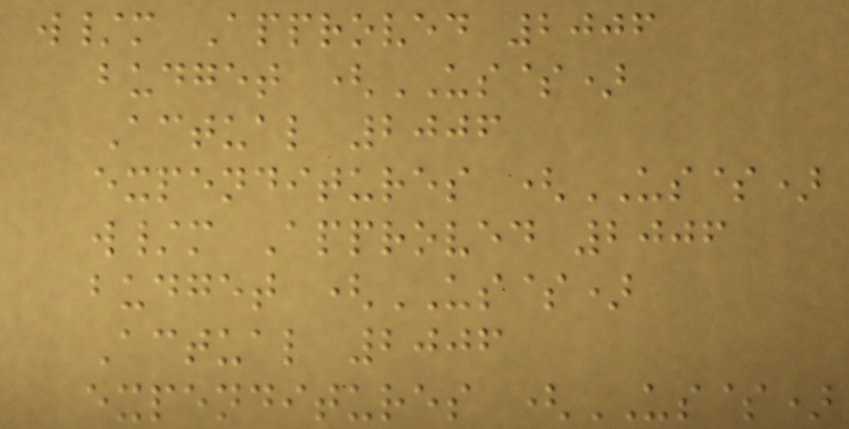w/m Approved 2006
budget (US$)
Actual 2006
expenditures (US$)
w/m Approved 2006
budget (US$)
Actual 2006
expenditures (US$)
